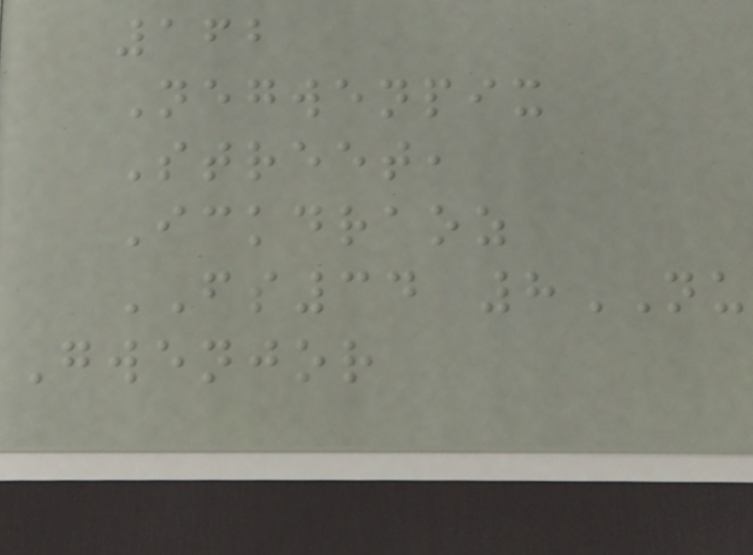162
Negwenpix
Street,
Ickdraoz
FS34 8NU
Gwenjor
